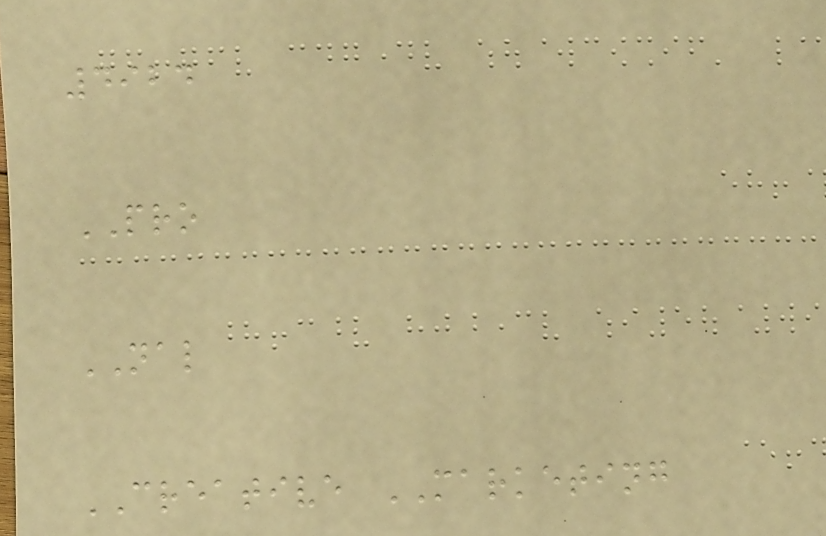4924
PRO
NAL
CREATIVE MARKETING
